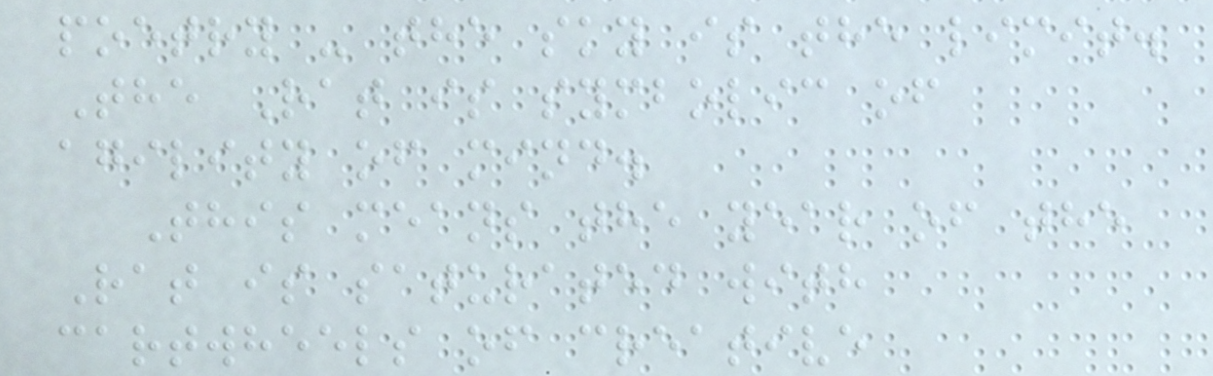poetry - the sky is the limit.
The Rat is symbolic of
agility of mind.
This means the year of the
Rat is saturated with
cartwheels of creative
